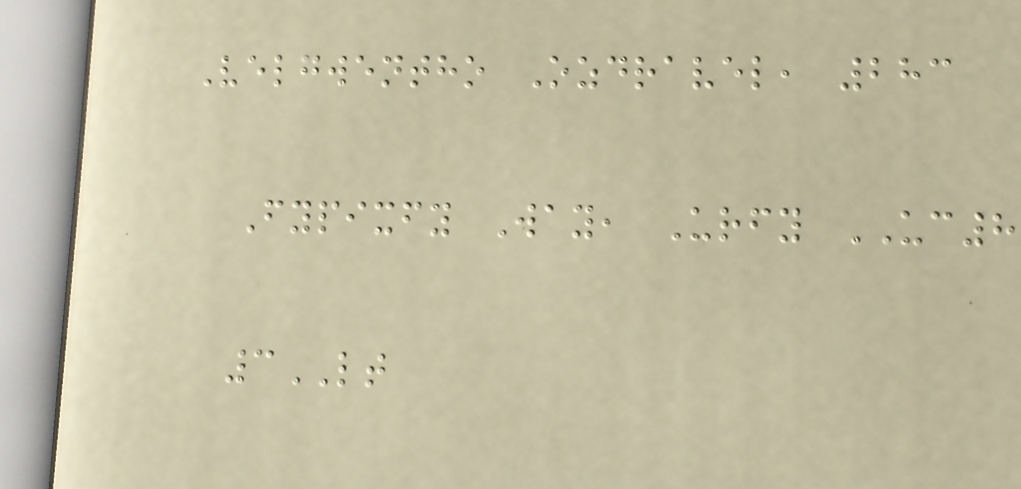Velgwentho Ozdravel, 283
Fypixfy Way, Urfy UC8
3LT
